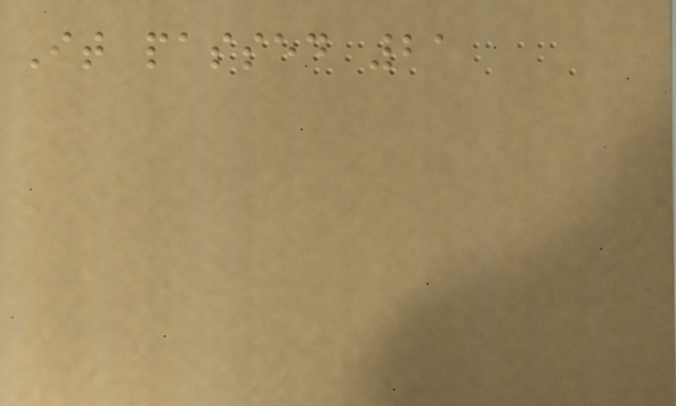It passed 21
